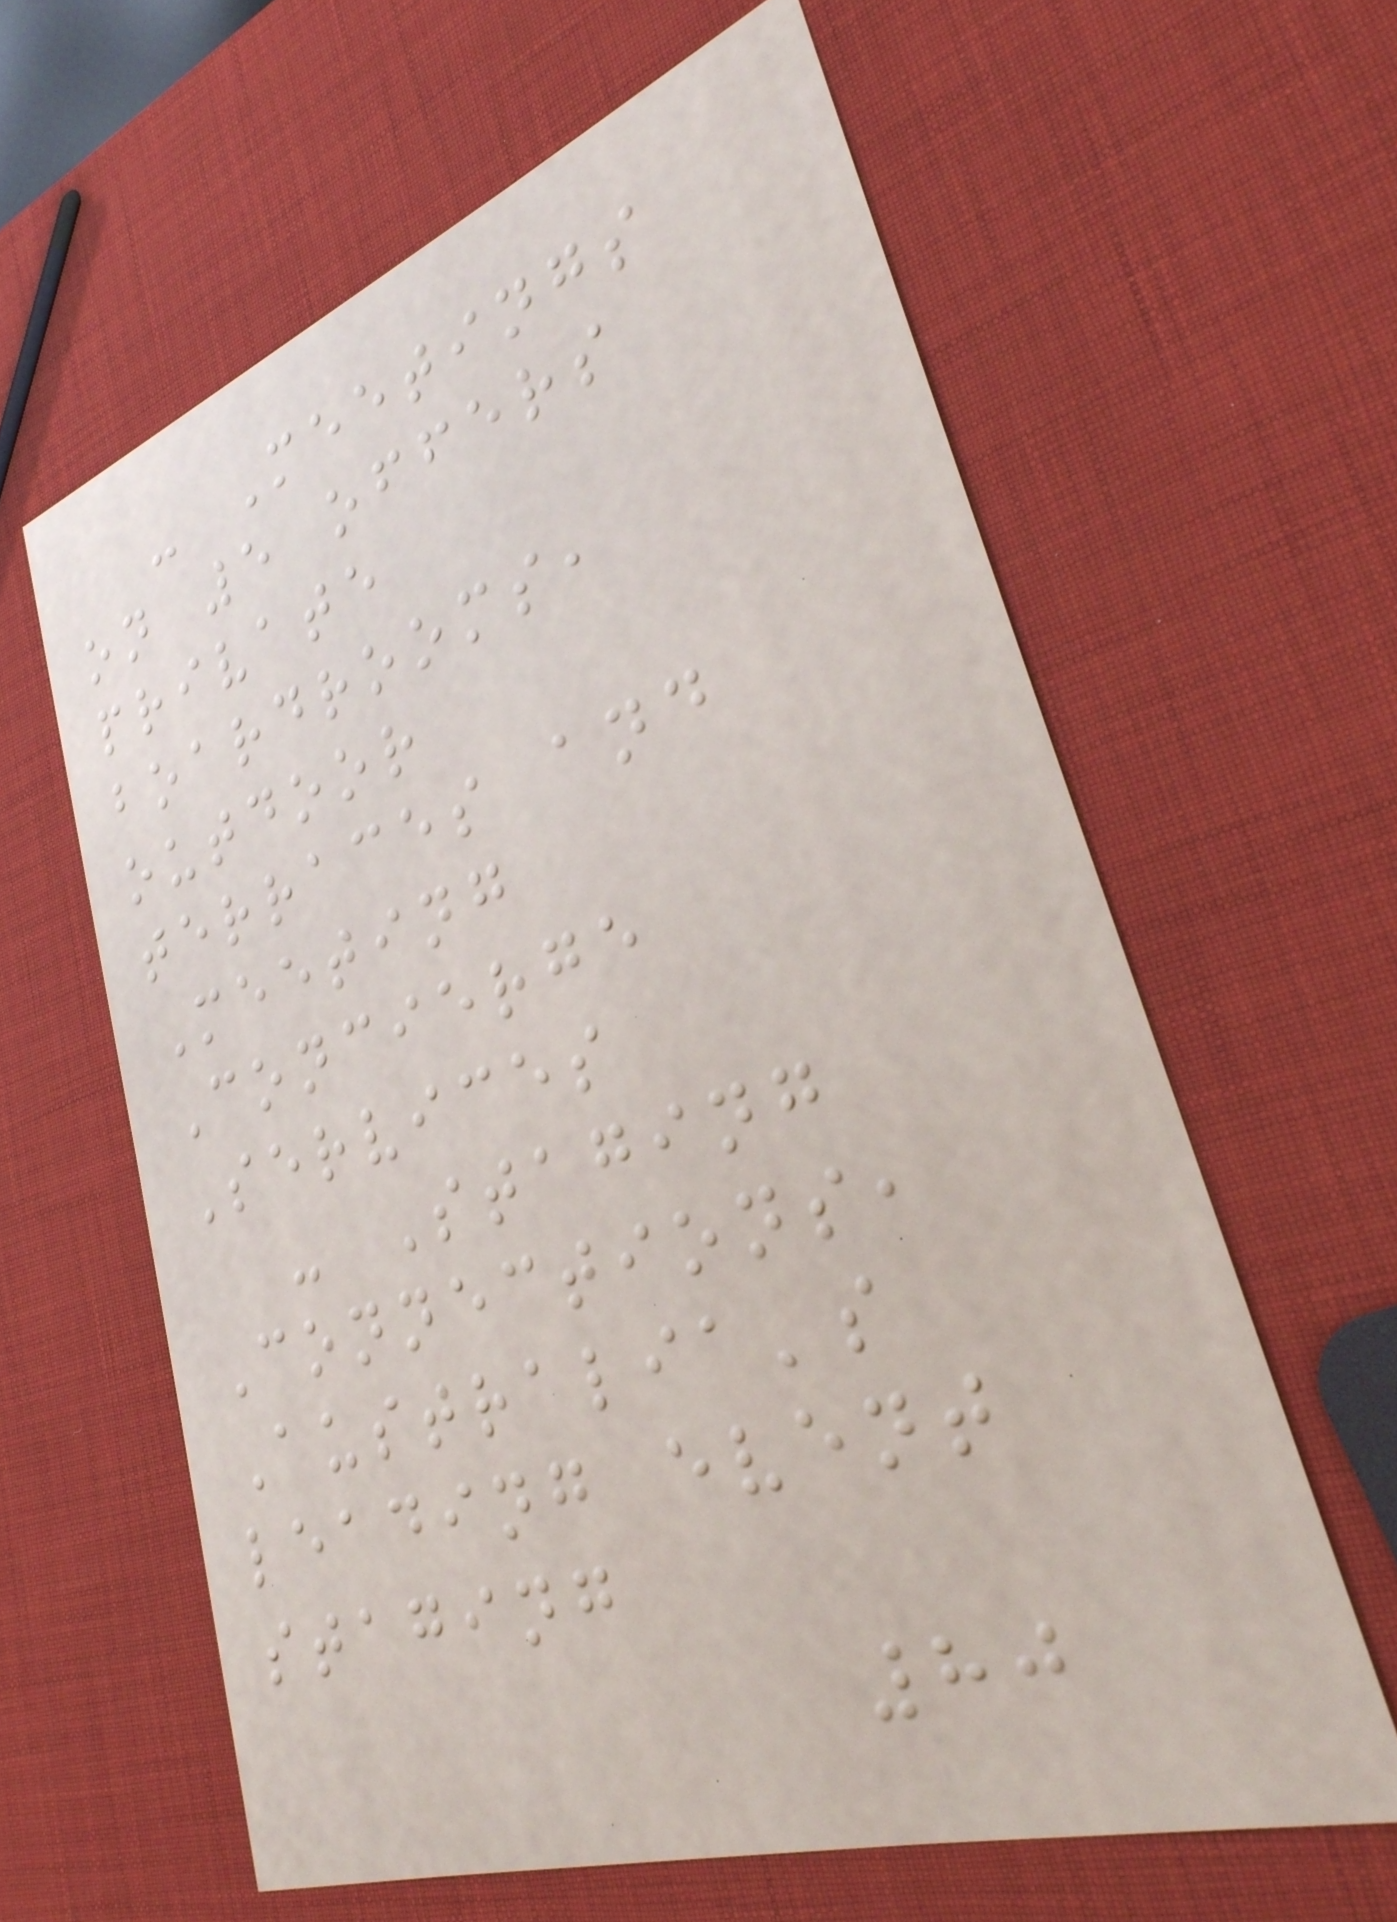- Meetings
on 5 offers
private
boardrooms,
outdoor
terraces and
Meeting
Concierge
Services
- Staging
Connections,
Australia's
leading event
staging
80
